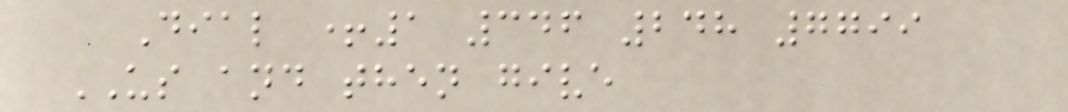Dial +1 346 248 7799
US and then give
